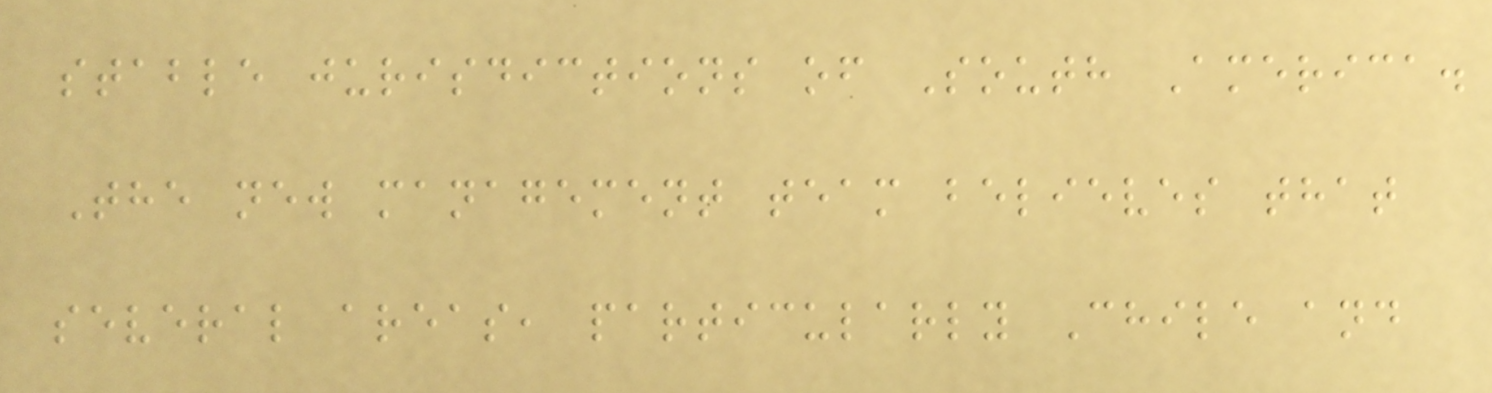stable jurisdictions of South America.
The new management team believes that
several areas, particularly Chile and
